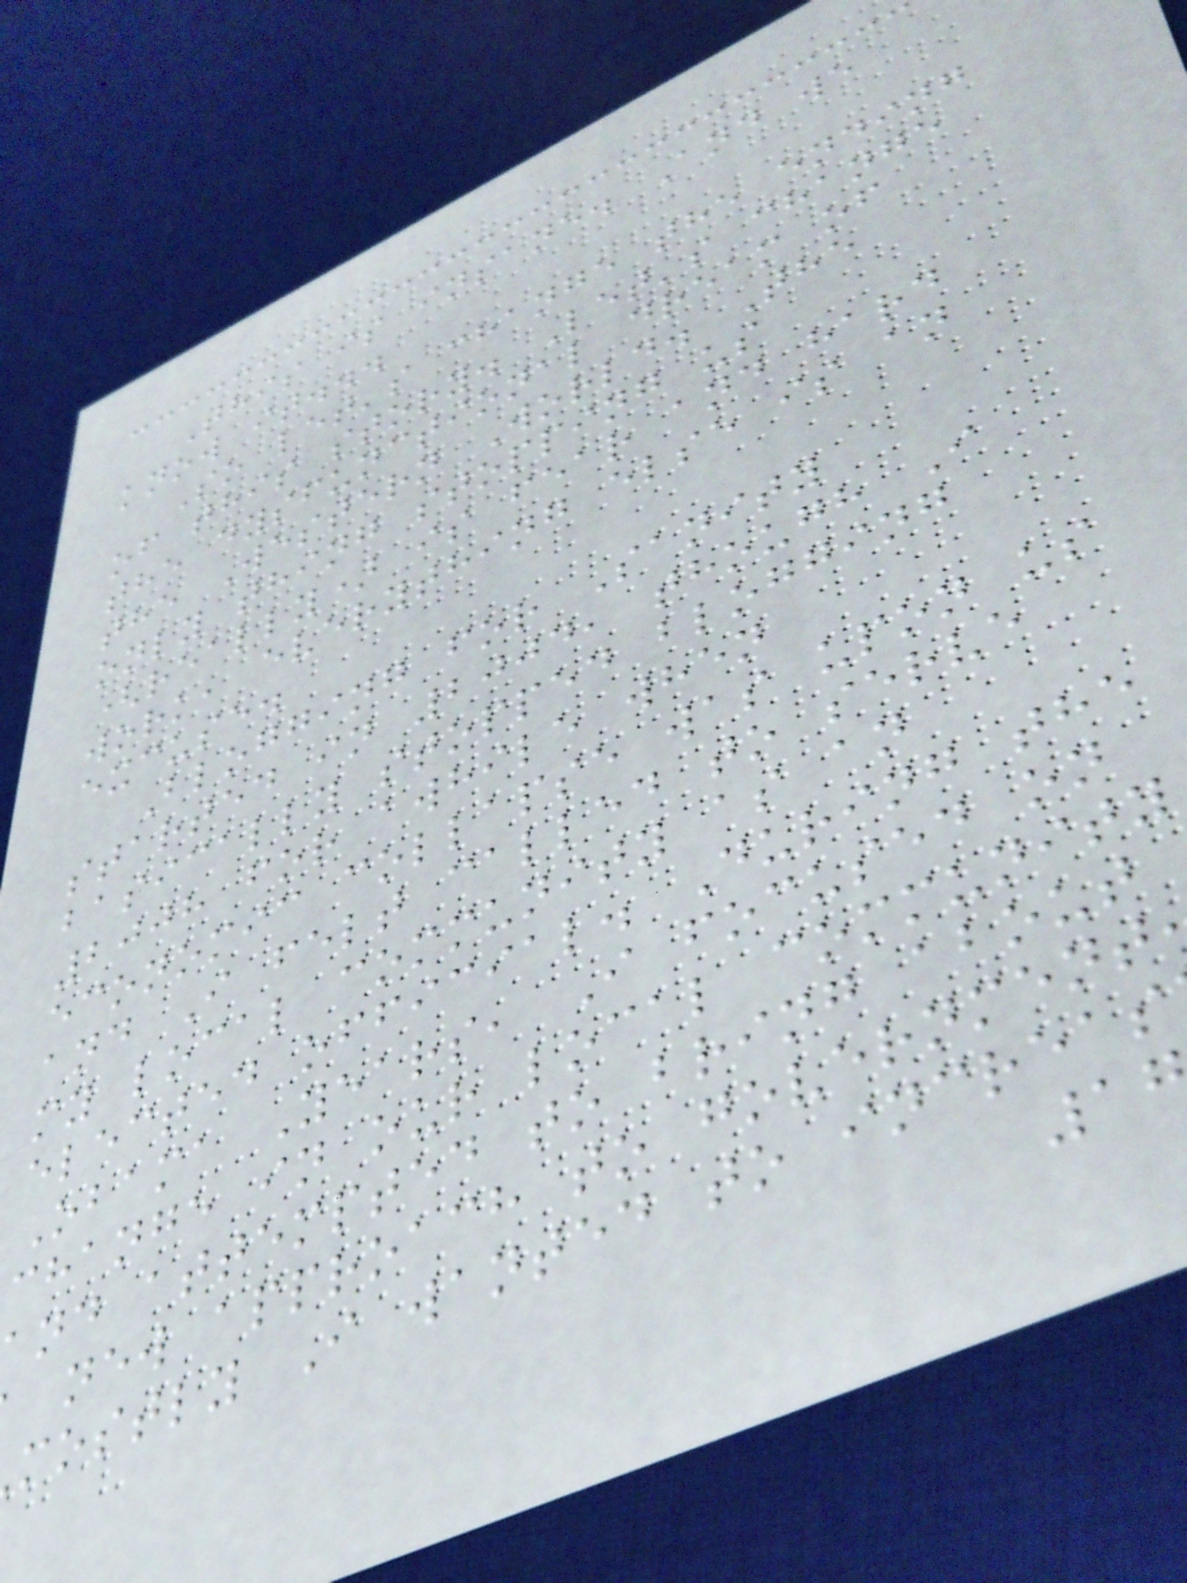This is insane. And we
know it...
So let's change the ending
of this story. Let's change
the dysfunctional dream of
the Western World. The
only thing stopping us
(really) is fear and hard
work, everything else is an
excuse.
Blogging for Sanity
started in 2004, though I
basically stopped blogging
2008 for awhile when
economic collapse was upon us
and I felt called to serve
my local community as an
elected official. During the
Obama Years, I focused on
change in our local community
nd attempted to bring about
new approach to government
mostly I wanted to increas
